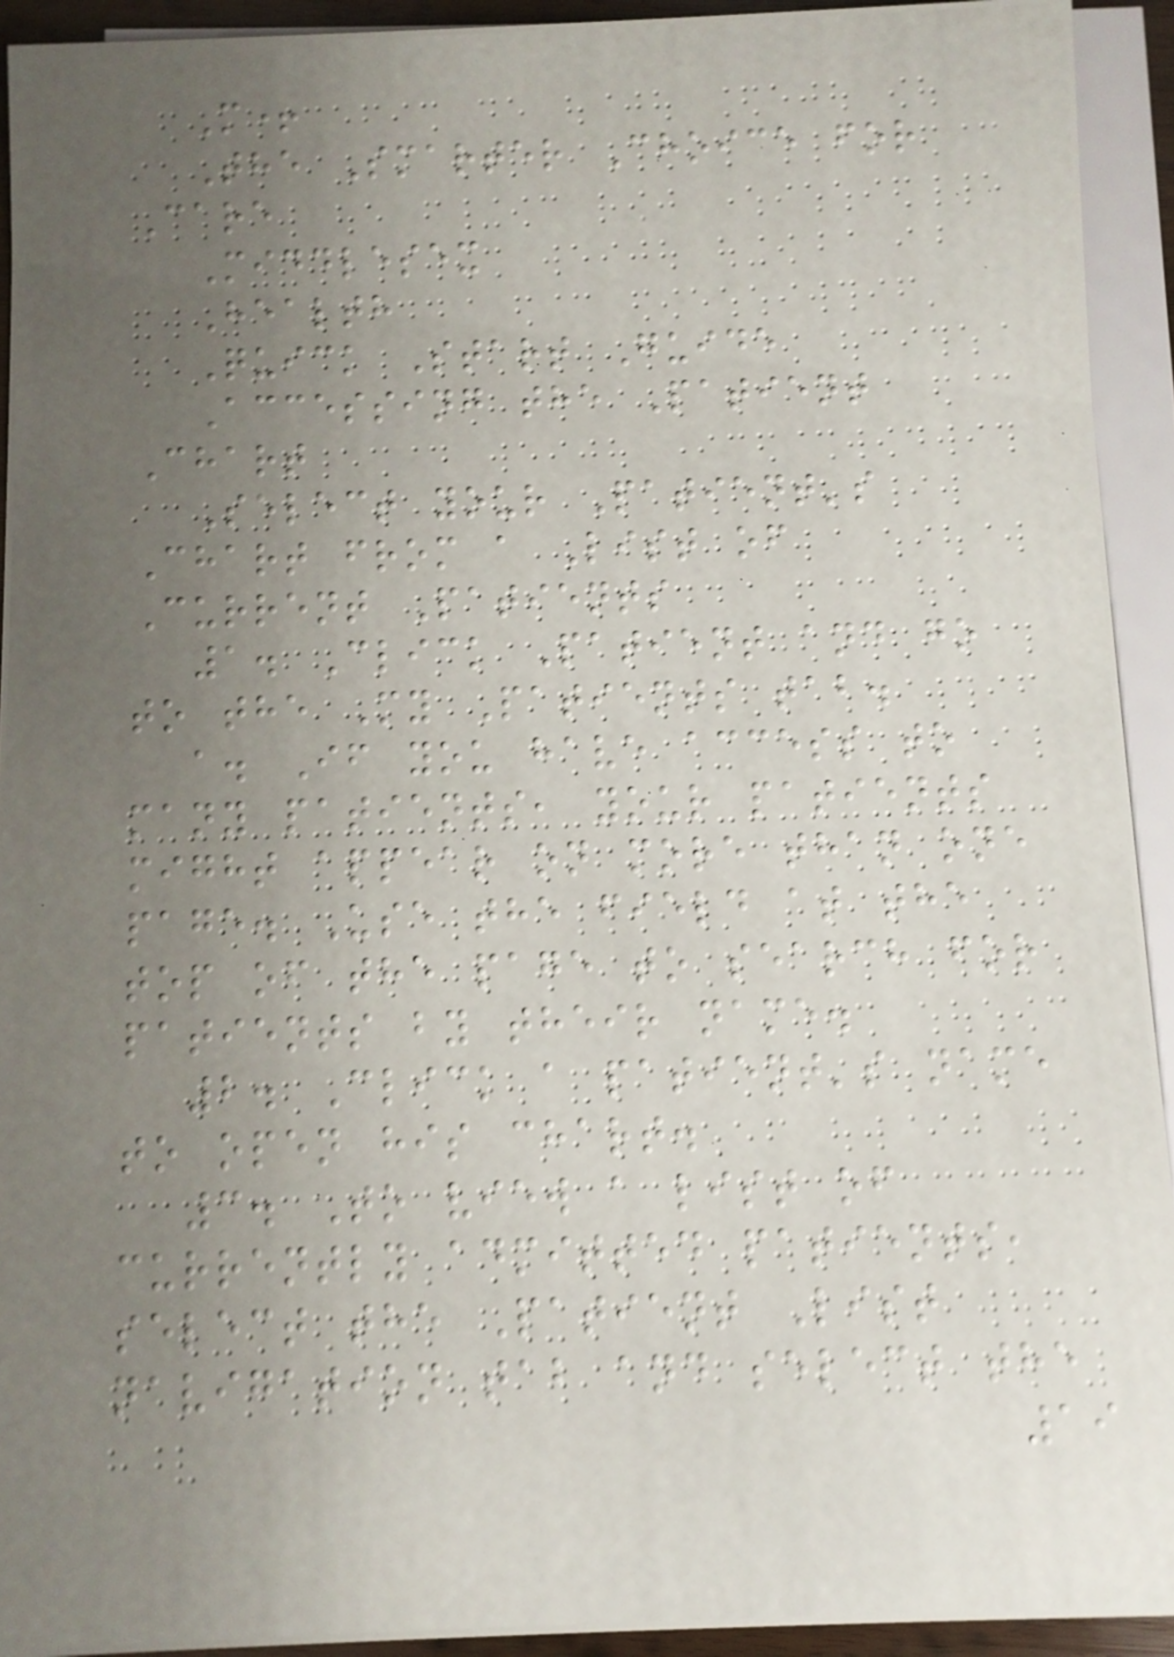M+
The Smarter Choice for
Care
Middlesex
Health
Quick Start Guide
Accessing the Patient
Chart
Select your Patient's
Chart from a List of
Current Patients
1. Click Patient and go
to the My Patients tab.
a. If you have access to
many patients, your patients
might appear on more than one
page. Use the field at the
top of the page to search for
patients by their name.
2. Click a patient's name
to open his chart.
3. To view a list of
currently admitted patients,
select the Patient List
navigation tab and select the
19
